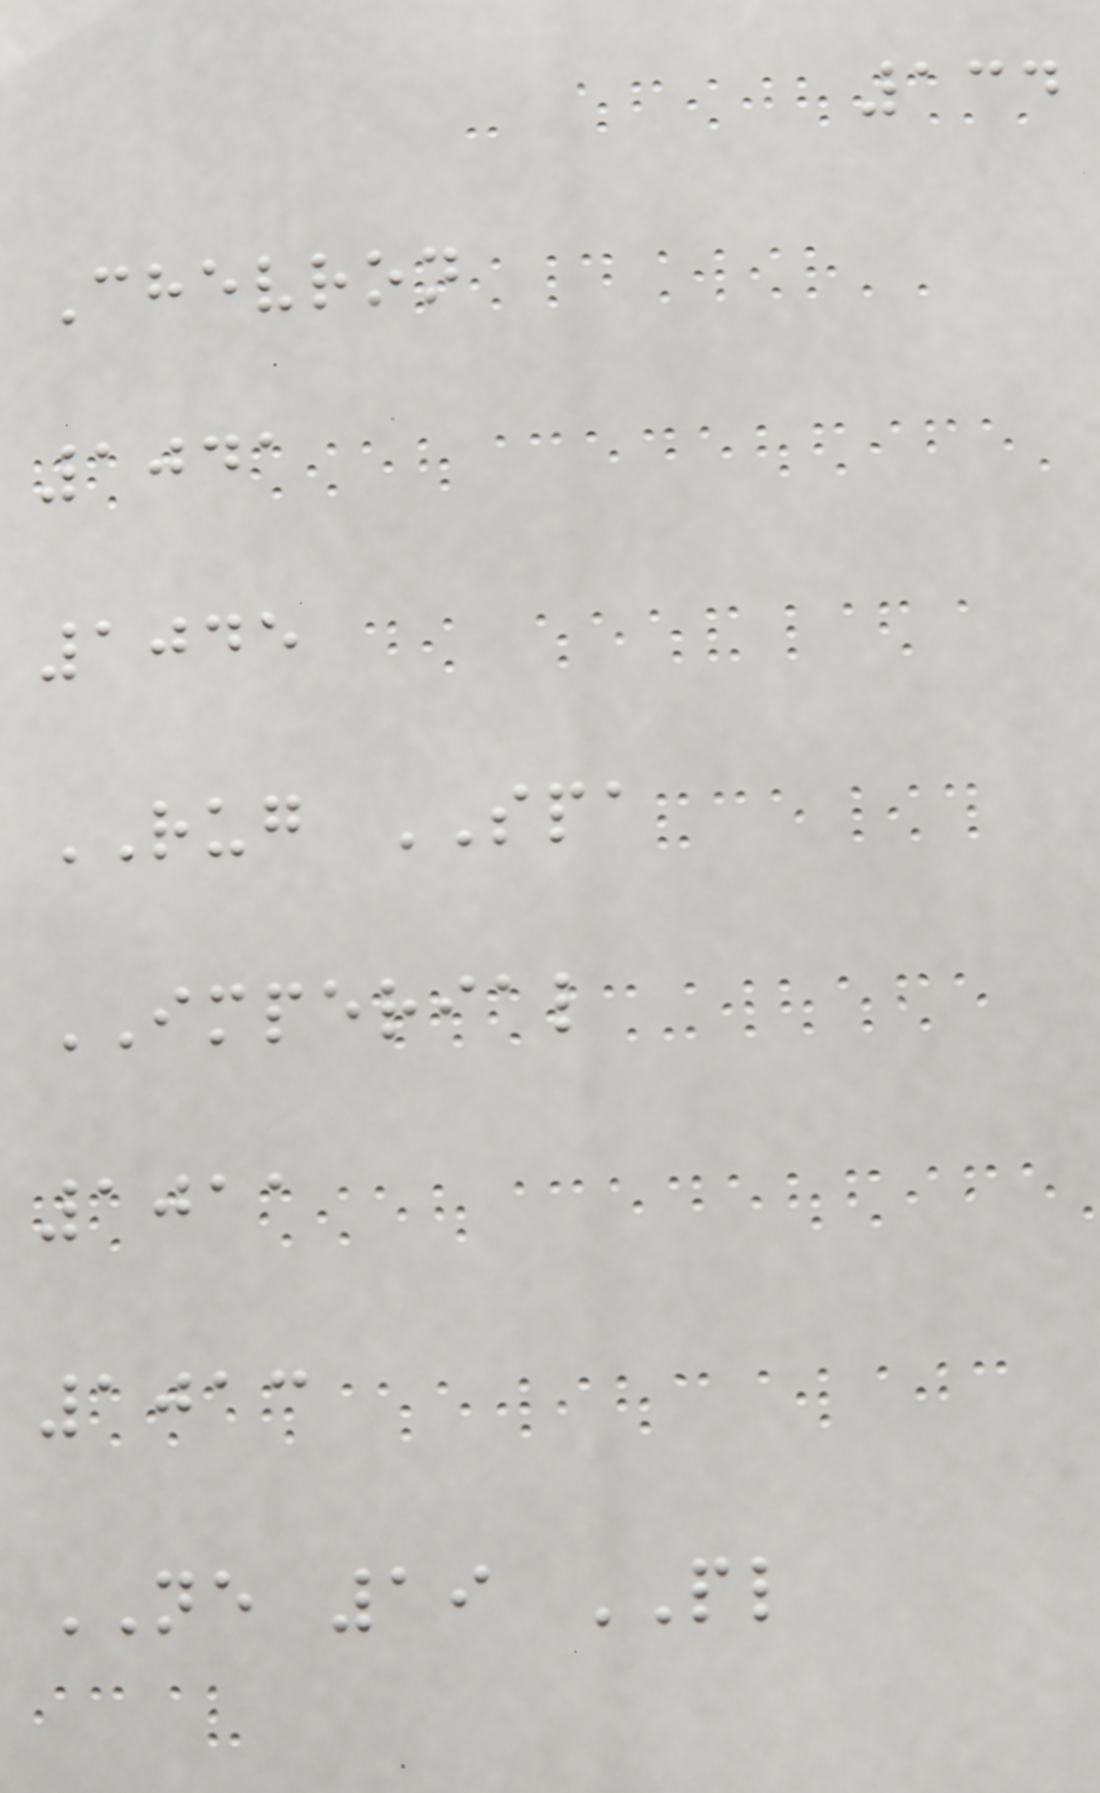134
Chevron
1041
1045
RUG SPA
IMPERIAL
1011
1013
NE 19 PL
